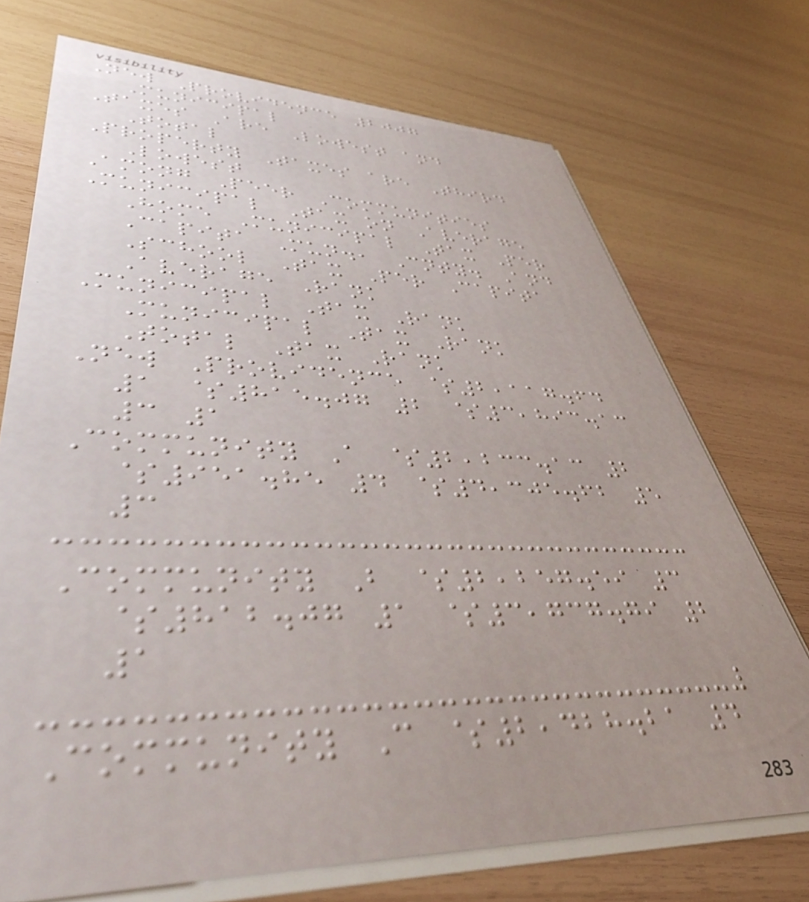New Providence 2007
Municipal
Taxes Are Lowest and
Total
Property Taxes are Third
Lowest
Among Peer Communities
Municipal Tax on Average
Home Municipal Tax Per
Capita Mun., Cnty. And
School Tax Per Capita
Average Rank
Municipal Tax Rank
Municipal Tax Rank
Total Tax Rank
New Providence $2,117.64
1 $815.07 2 $3,893.13
3 1
Community A $2,233.13 2
$951.85 4 $4,305.62 5
3
Community B $2,257.59 3
$812.07 1 $3,737.79 2
1
Community C $2,428.21 4
